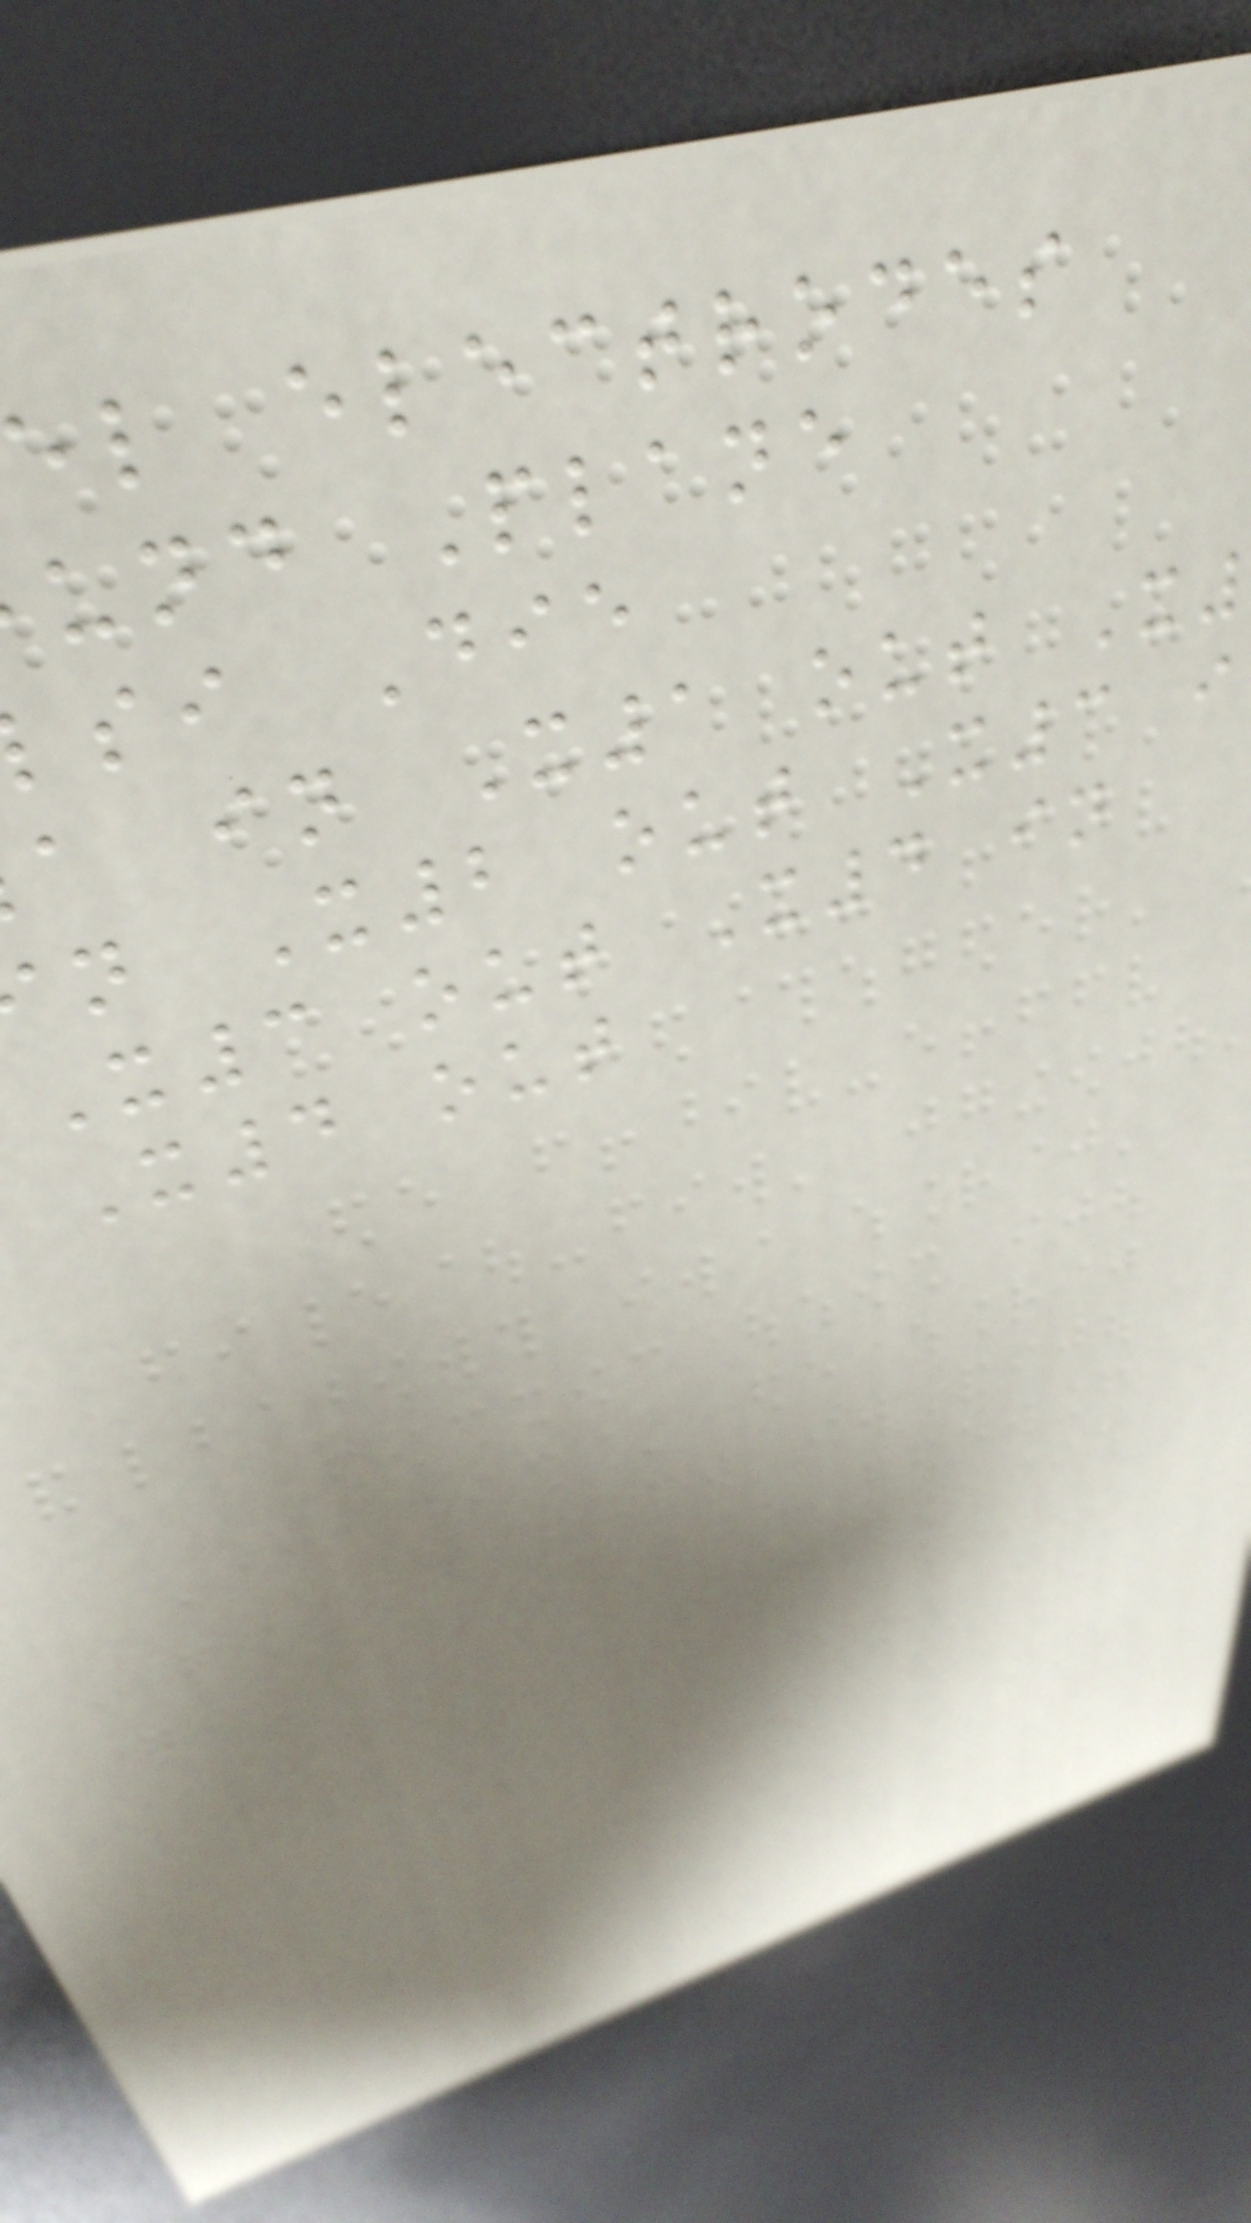el electrodes
und Plane
si Die
a in X1 out X
n X2 out X3 i
X3 out X4 in
X4 out
